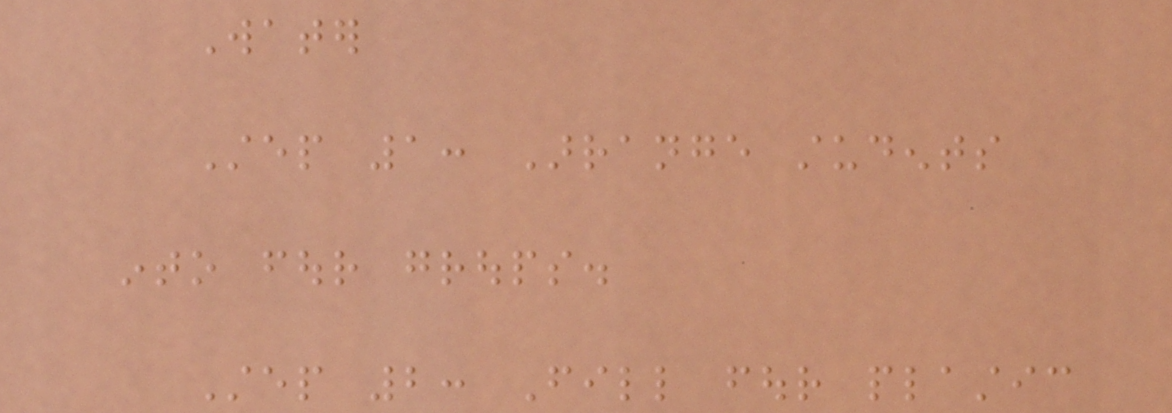Water
Step 1: Arrange students
into four groups.
Step 2: Fill four plastic
